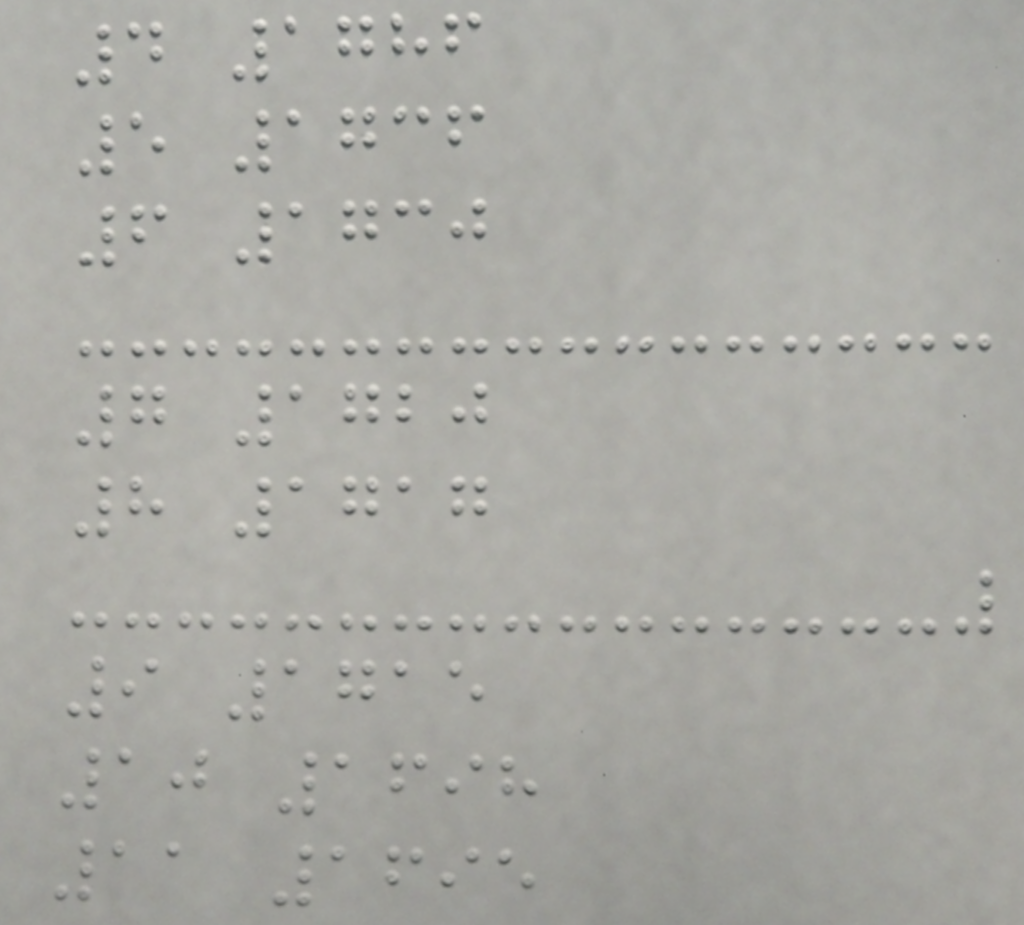4 1786
5 1736
6 1730
7 1720
8 1717
9 1715
10 1698
11 1695
